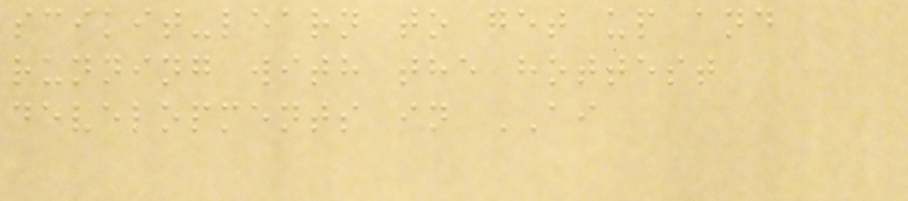scikit-learn to get up and
running with the hottest
developments in AI
